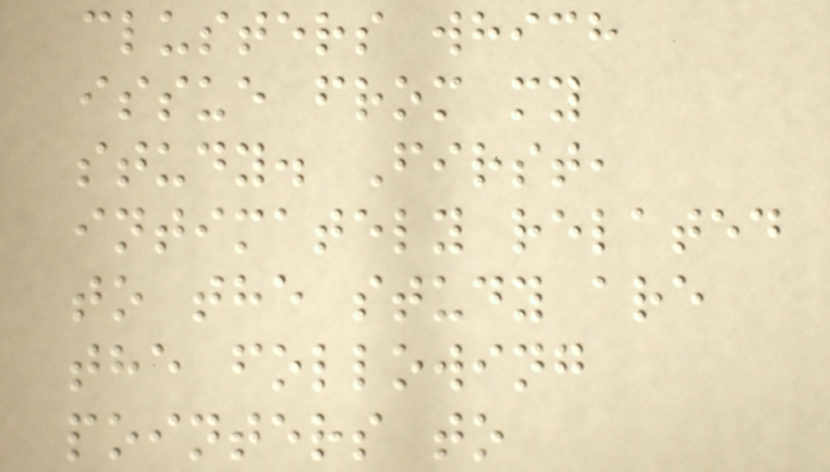clusters which
issue from my
study. First,
intimately related
to the study are
the following
pointers to
